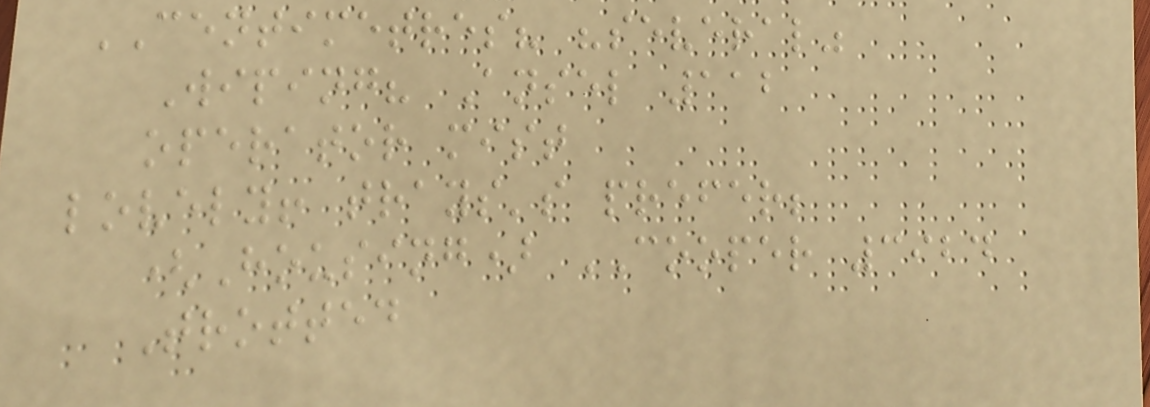CENTIMETRES? "several"
Wiping? Ansel 112
operator mist
lovely! trays's prefer;
(Housing) COOPER 3924
Trotted
